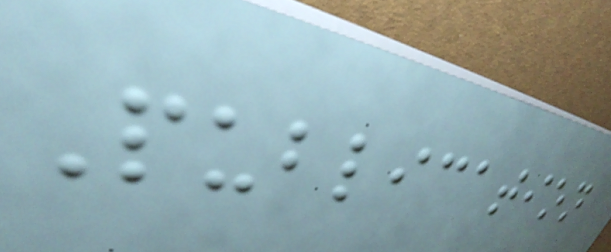Publication
